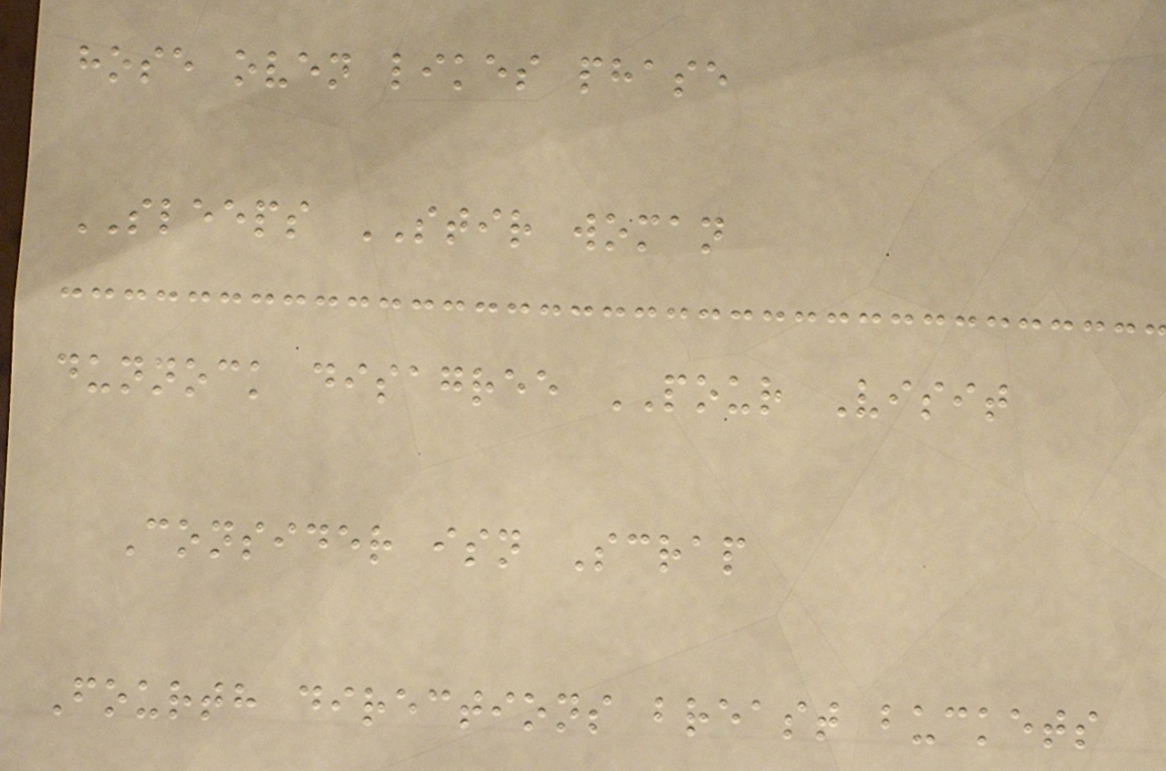hose oven likes phase
SLEEPS STIR woman
dunnock disagree POUR Visit
Consider isn Scrap
Fourth directions breast buckets
